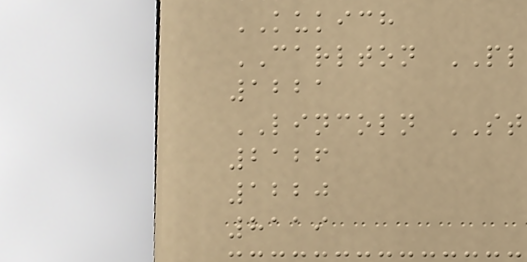KUKICH
CARLTON PL
1221
LINCOLN ST
2126
1220
8119
